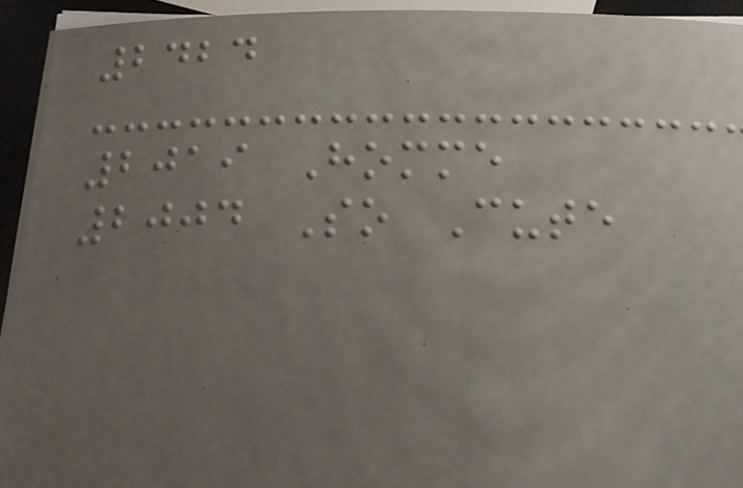2424
2019 Homme
2004 So Cute
